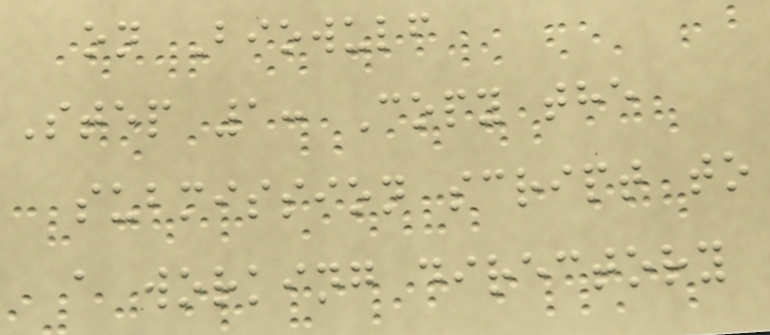on Biowulf
Step 1: Copy the
submission script to
a working directory
